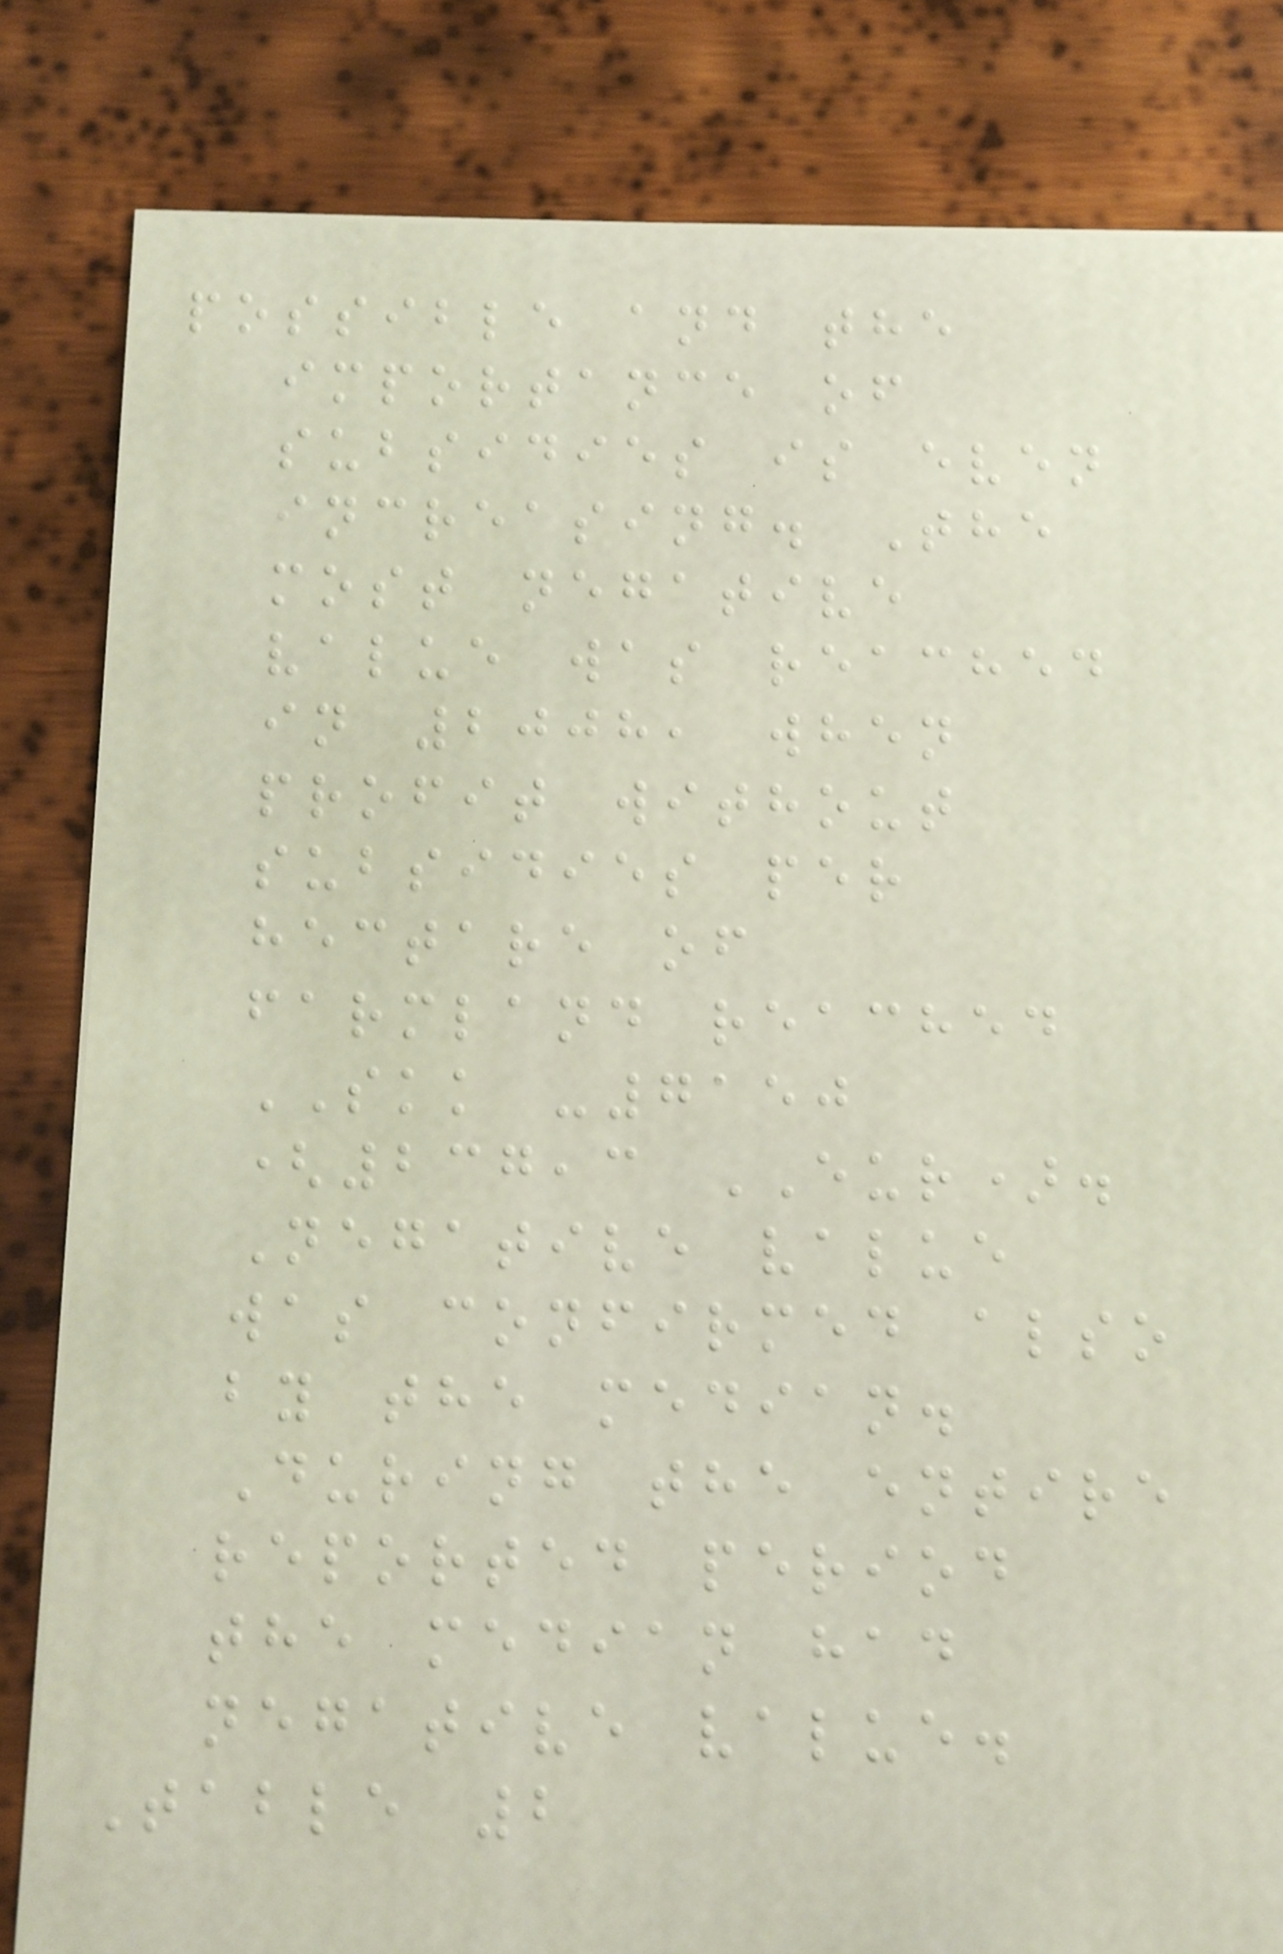possible and the
importance of
subsidies is even
increasing. The
most negative
value was reached
in 2008, when
profit without
subsidies per
hectare of
farmland reached
SKK -7150
(237,3 EUR).
Negative value
was confirmed also
by the median.
During the entire
reported period
the median had
negative value.
Table 2
